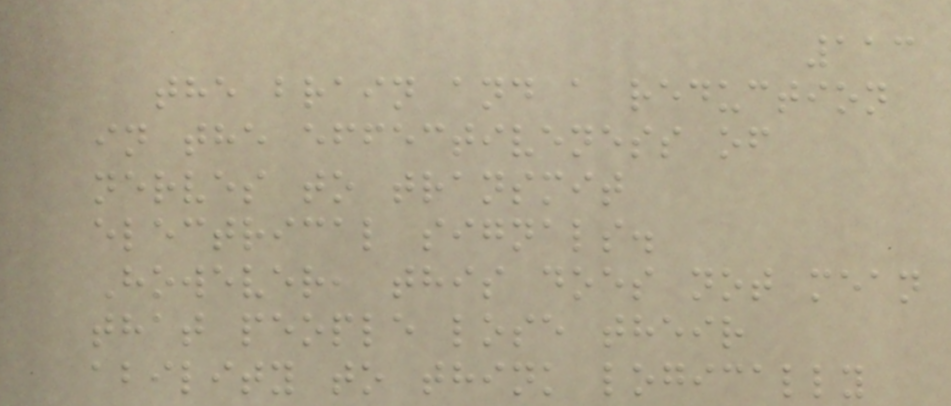113
the brain and a reduction
in the effectiveness of
nerves to transmit
electrical signals.
However, this does not mean
that people lose their
ability to think logically
